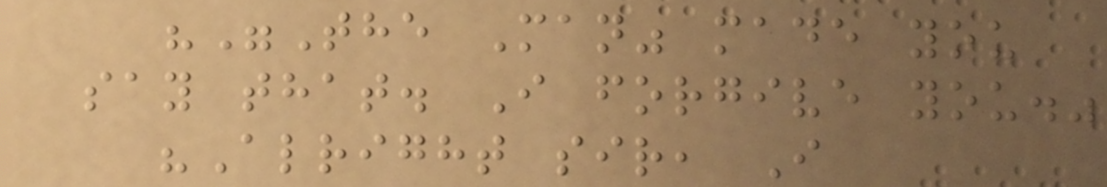""The Man" made you
say that. I forgive you."
"Alright sir, I
